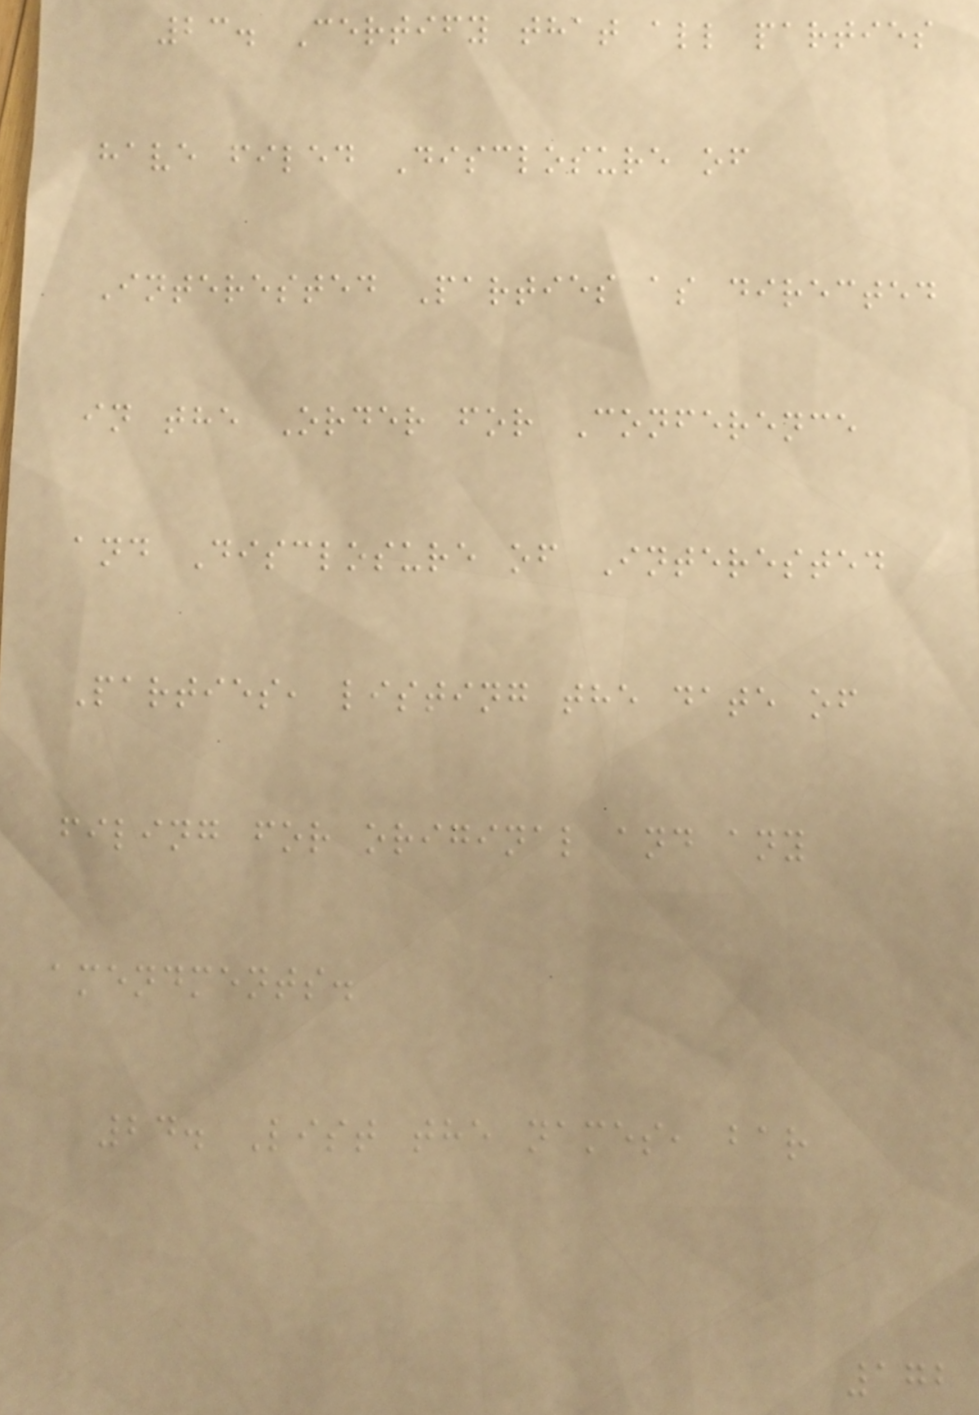23. Certify that all parties
have filed Disclosure of
Interested Parties as directed
in the Order for Conference
and Disclosure of Interested
Parties, listing the date of
filing for original and any
amendments.
24. List the names, bar
172
